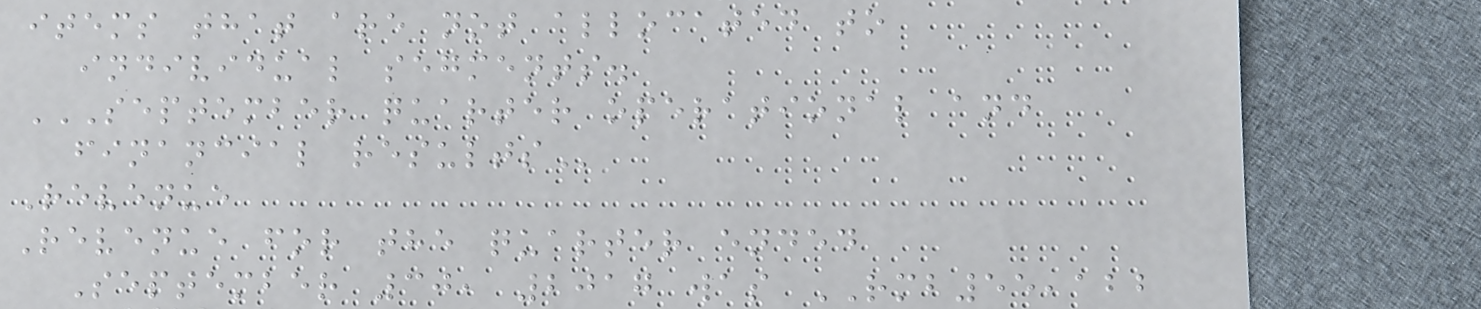items that are not allocated to
individual segments.
SEPTEMBER QUARTER OPERATIONAL AND
FINANCIAL RESULTS
Revenue
Revenue for the quarter ended
September 30, 2017 was RMB55,122
